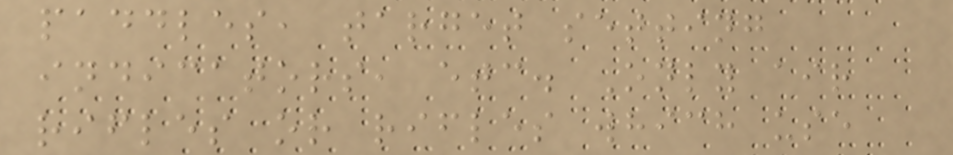paddles, target setting
indicators, etc. Only air
rifles or rifles which use
